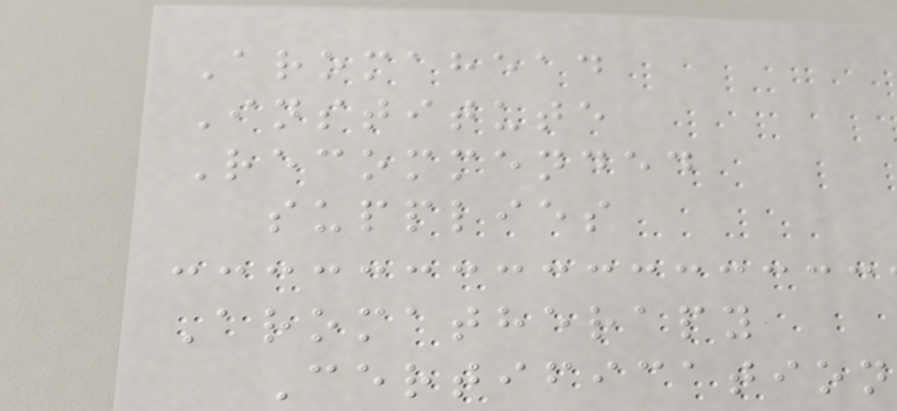Aromahead
Institute
Recommended
supplies
Aromatherapy
Certification
